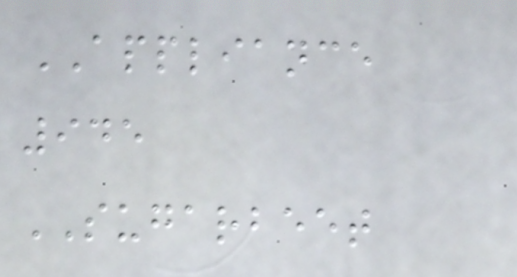APPLIANCE
945
SUGARBEET
